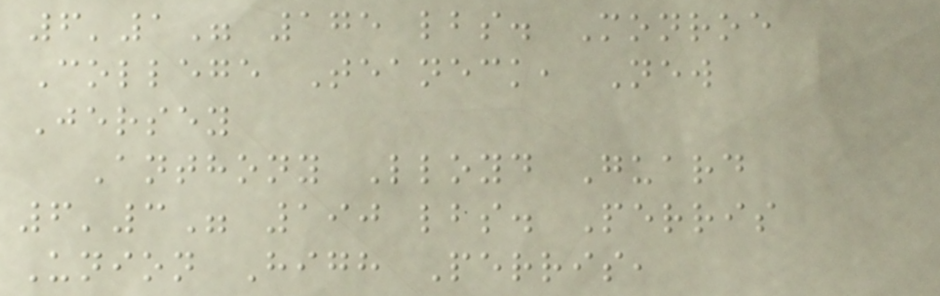6'1" 175 lbs. Monroe
College Teaneck, New
Jersey
Anthony Lloyd Guard
6'3" 190 lbs. Perris
Union High Perris,
